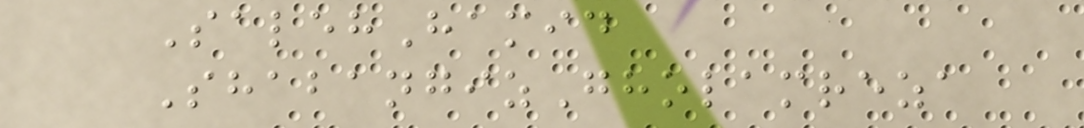SalehHamid
ShabangizGholamreza
